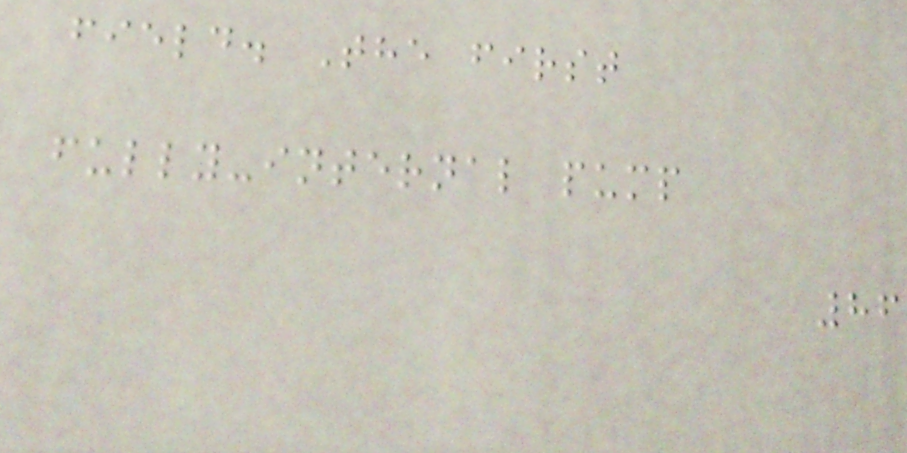field. The first
fully-internal pump
86
